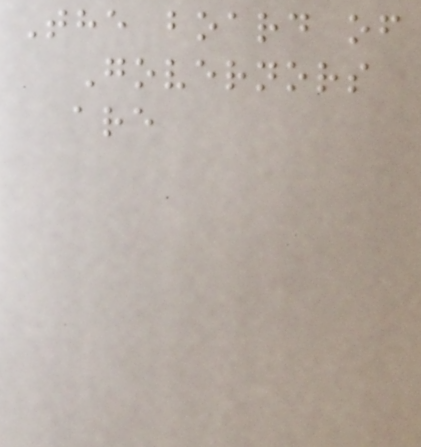The board of
Governors
are
